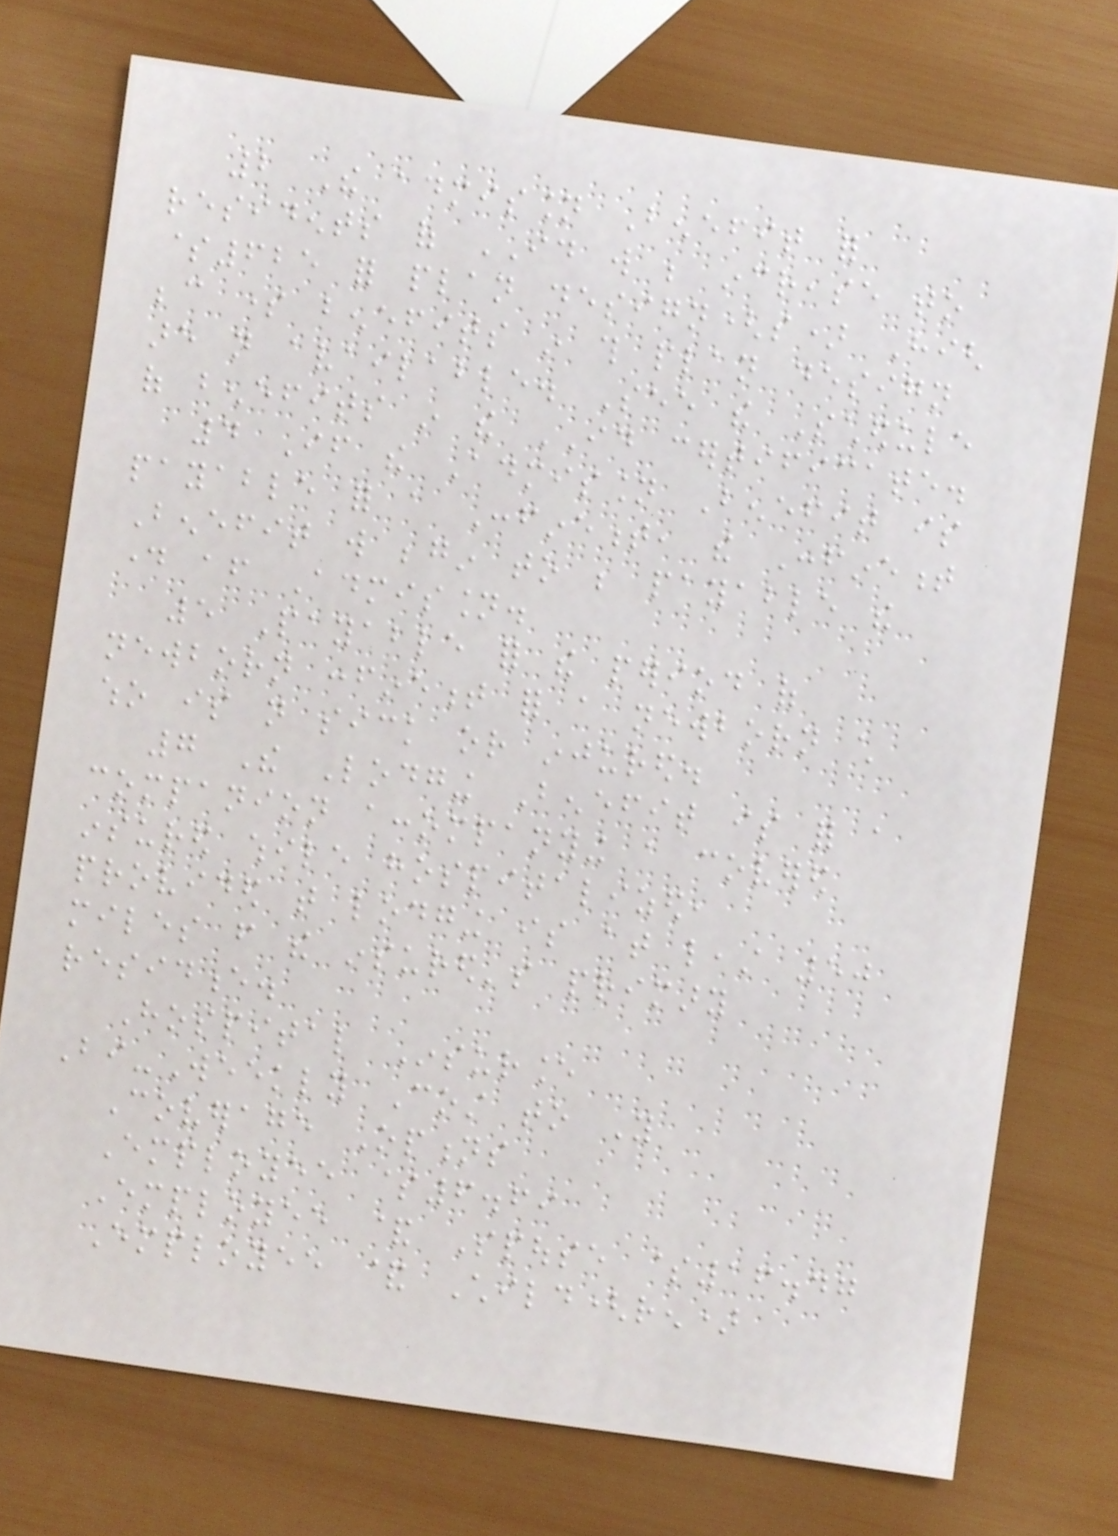2 The admission Benefit for
residents of ID will be increase to
$625 for plan design(s) High
because some benefits in this plan design
are not available. See the Schedule
of benefits in the ID certificate.
4 If the Admission Benefit is
payable for a Confinement, the Confinement
Benefit will begin to be payable the
day after Admission.
5 Payable for the period of
newborn confinement for a newborn child
who is not sick or injured.
7 The Lodging Benefit is for a
companion accompanying a covered
insured while hospitalized,
provided that lodging is at least 50
miles from the insured's primary
residence.
Hospital Insurance
Bi-Weekly Cost to You
Coverage Options
Employee $6.69
Employee & Spouse $16.47
Employee & Child(ren)
